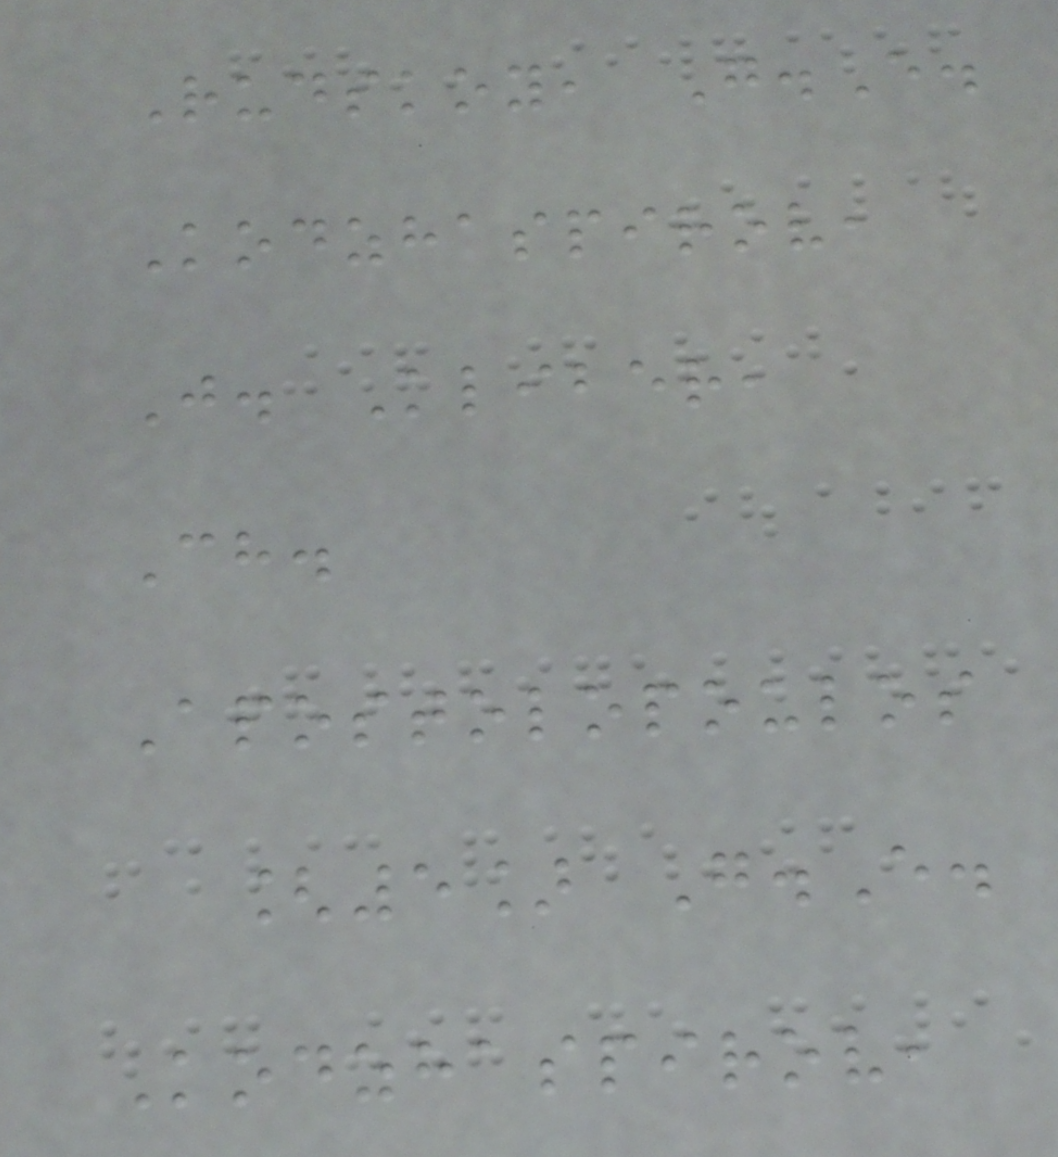Rudskoy, G.E.
Kodzhaspirov,
J. Kliber,
Ch.
Apostolopoulos
[5] G.E.
Kodzhaspirov,
